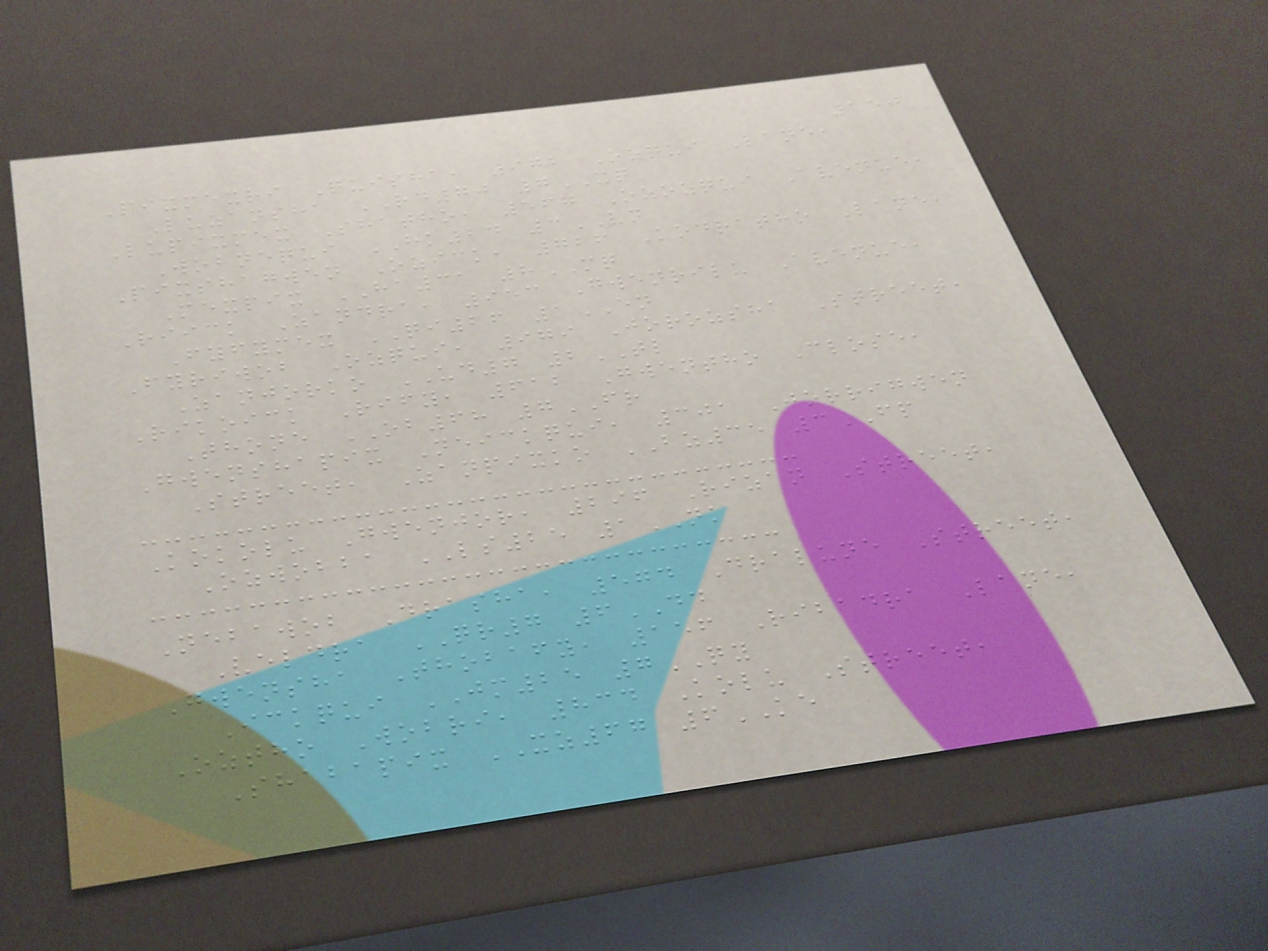150
Pixmexri Quisha, 972 Ozqui Lane,
Luzansha RD70 7XQ
Lupixmex Shatho, 567 Ozozqui Avenue,
Wobnequi HK24 3VN
Pixshagwen Ozick, 726 Kodratho Lane,
Mexpix HA31 8MQ
Riick Zandra, 953 Gwenrilu Avenue,
Fyfymex QI26 1EN
Fyriwob Ozqui, 979 Jorozsha Street,
Zanjorko UD7 2TL
Rikoick Rify, 612 Gwentho Close,
Thone OB68 7FR
Gwenshapix Neickqui, 301 Jorrigwen
Street, Zanpixko BZ35 3FP
Kokolu Gwenjor, 296 Rizan Street,
Ozwobba LS25 1NK
Nebawob Drasha, 574 Dralune Street,
Veldra QR7 6DD
Gwensha Thobafy, 156 Ribadra Lane,
Ickqui JM25 7QY
Oztho Wobri, 834 Kolu Street,
Shabapix XZ67 6KE
